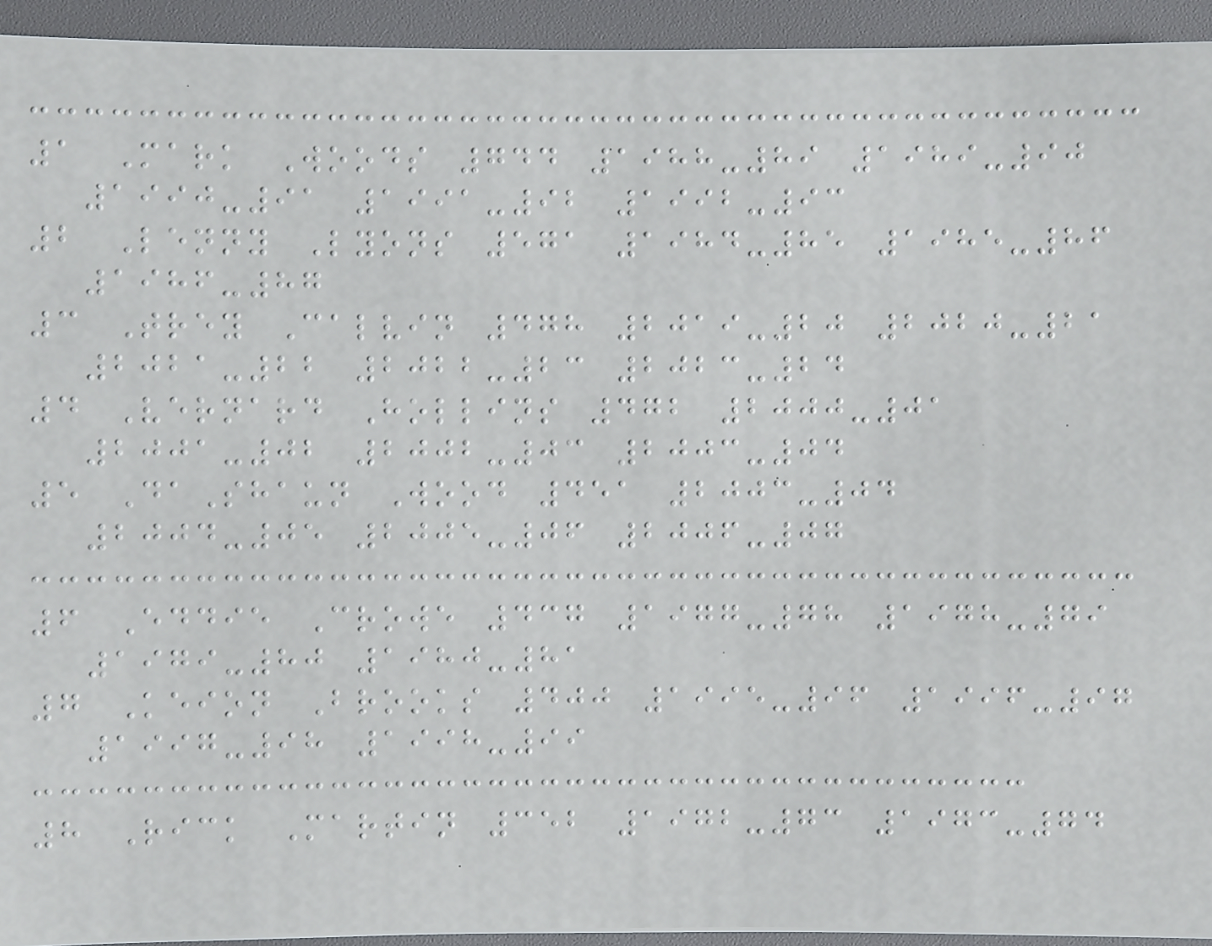1 Mark Woods 744 1988-89 1989-90
1990-91 1991-92 1992-93
2 Lenny Lyons 571 1984-85 1985-86
1986-87
3 Trey Calvin 478 2019-20 2020-21
2021-22 2022-23 2023-24
4 Vernard Hollins 472 2000-01
2001-02 2002-03 2003-04
5 DaShaun Wood 451 2003-04
2004-05 2005-06 2006-07
6 Eddie Crowe 437 1977-78 1978-79
1979-80 1980-81
7 Keion Brooks 400 1995-96 1996-97
1997-98 1998-99
8 Rick Martin 352 1972-73 1973-74
